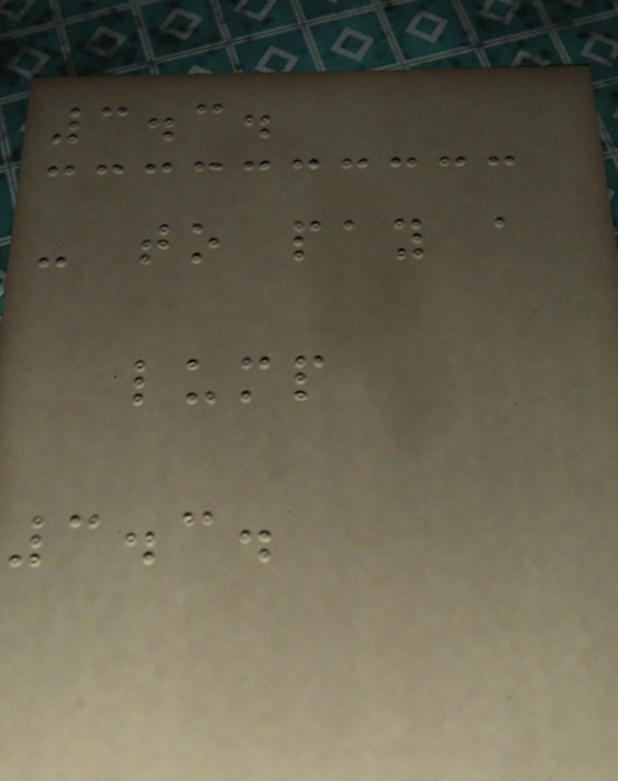3.3.
- to pay a
lump
3.3.
